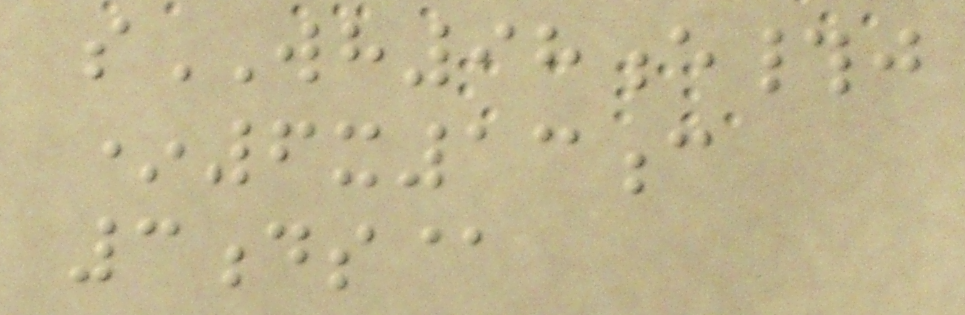sWH98e#j
*6x13c
3ds@
